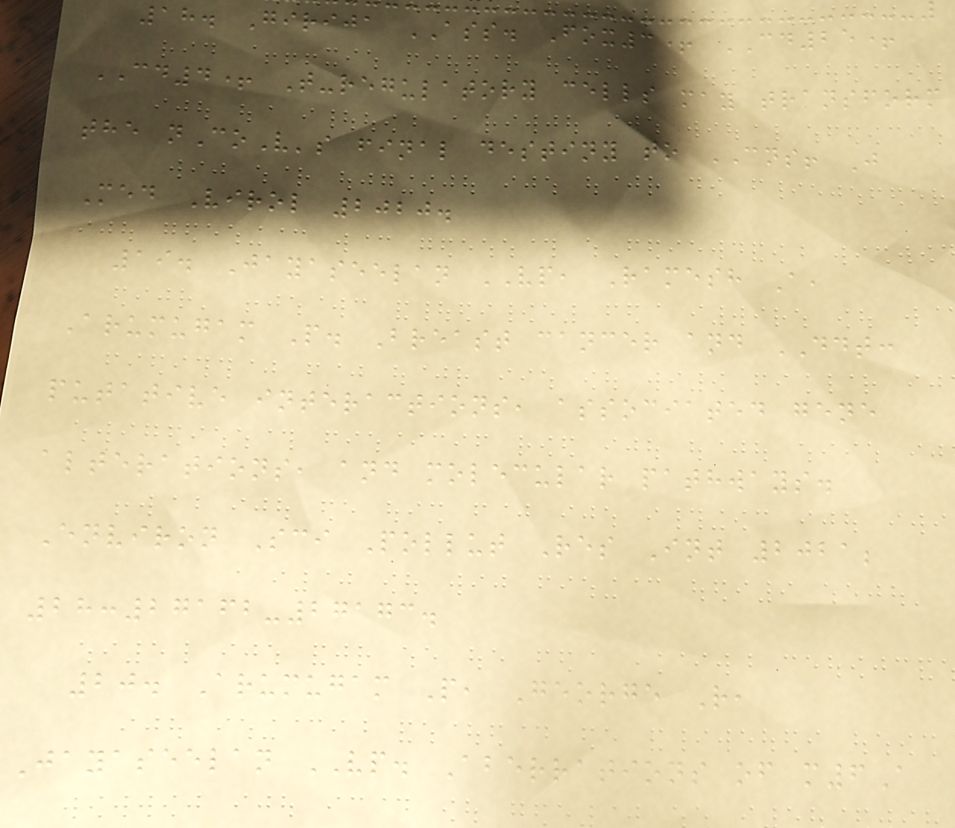18. Girija ASS. Fox3+ CD25+
CD4+ T-regulatory cells may transform
the nCoV's final destiny to CNS! J
Med Virol 2020.
19. Jayaseelan VP, Ramesh A,
Arumugam P. Breast cancer and DDT:
putative interactions, associated gene
alterations, and molecular pathways.
Environ Sci Pollut Res Int 2021;
28:27162-27173.
20. Arumugam P, George R,
Jayaseelan VP. Aberrations of m6A
